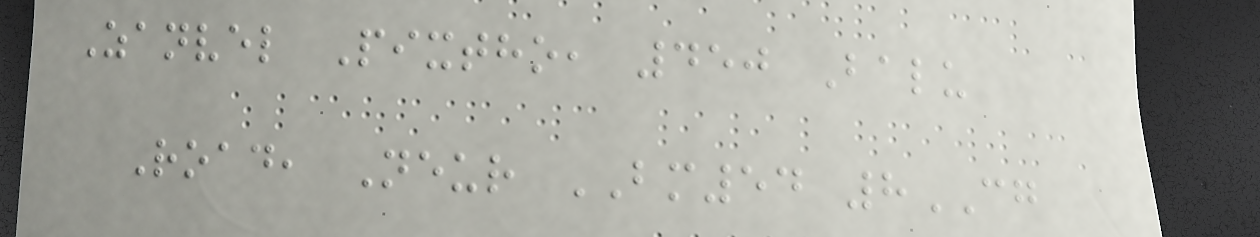Zanvel Pixtho, 450 Balu
Road, Neur BM54 8CG
